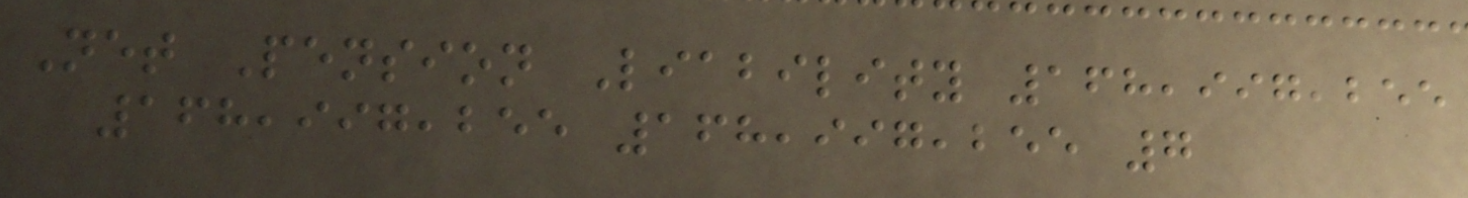Net Pension Liability 168,997,255
168,997,255 168,997,255 7
